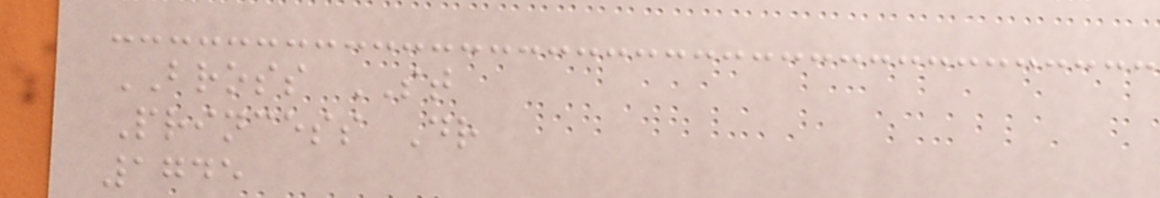BROSS ST
Princess Dr
1745
